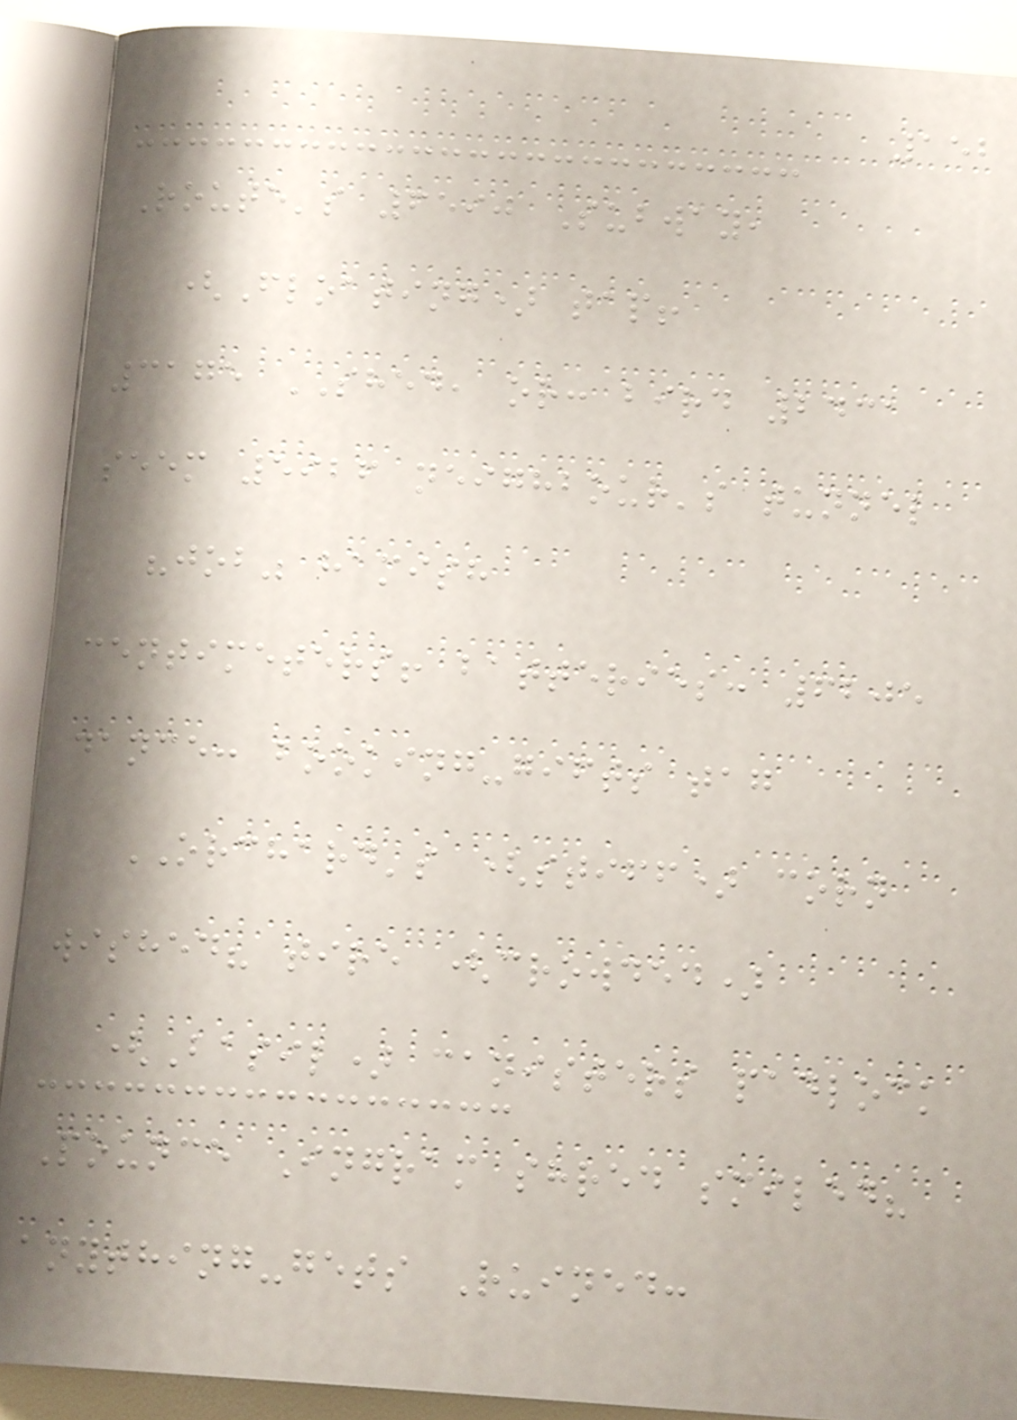152
Route's 6590 Subway,
(Floating) tap!
3175 SHED, or: bird 2431
seem 5926 neighbour's tunnel
"job" hamish
centimeters! batteries: 6205
dance: booking-gifts tag
ORCHARD's (stiff) corn
wished? tire (crowded)
(Basil) canisters padlock
Pounce Ingram shred smiled?
anything-gets Ruined:
